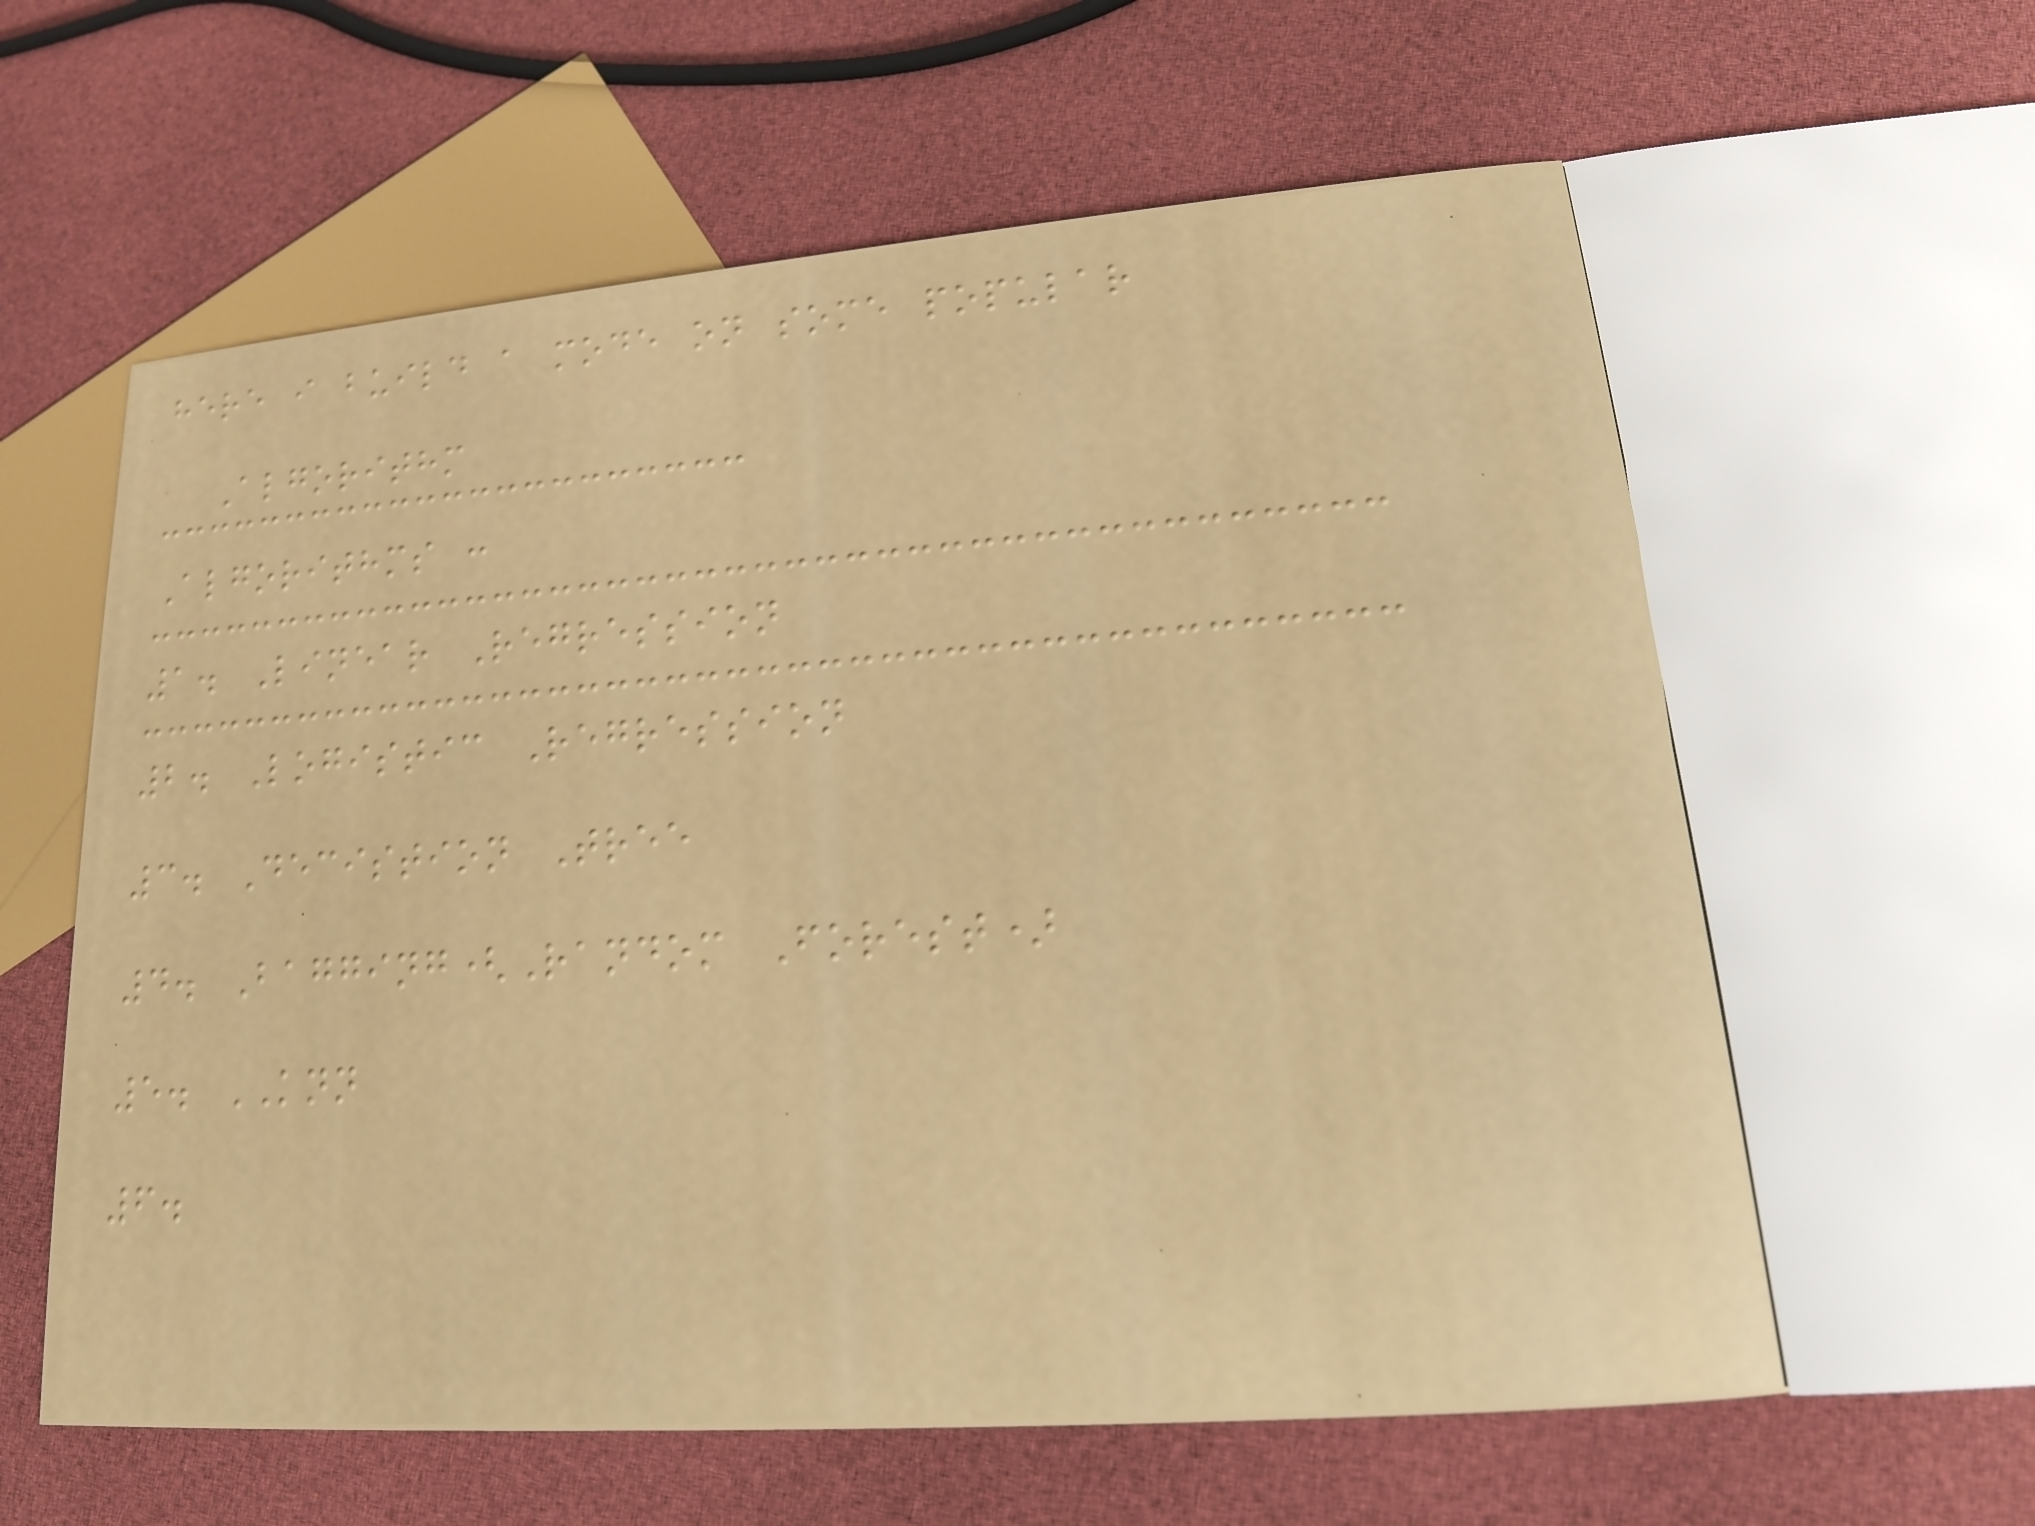here i build a mode on some popular
Algorithm
Algorithms :
1. Linear Regression
2. Logistic Regression
3. Decistion Tree
4. Bagging(Random Forest)
5. KNN
6.
